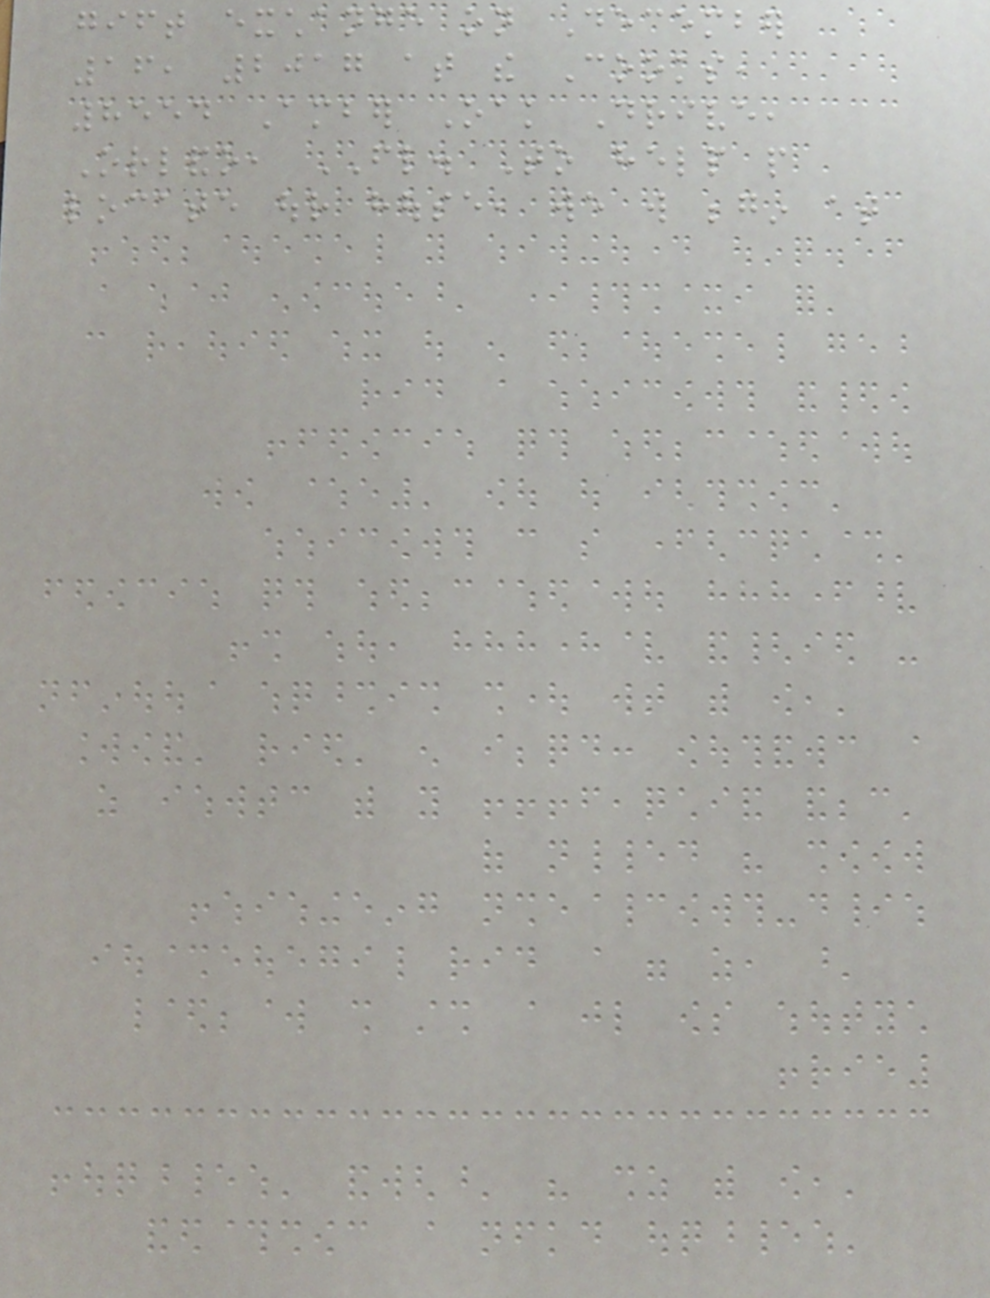gift exchange on December
16, 2017 at the Cooks,
8554 Amber Oak Drive,
Orlando, FL. To help people
locate our house, we will begin at
